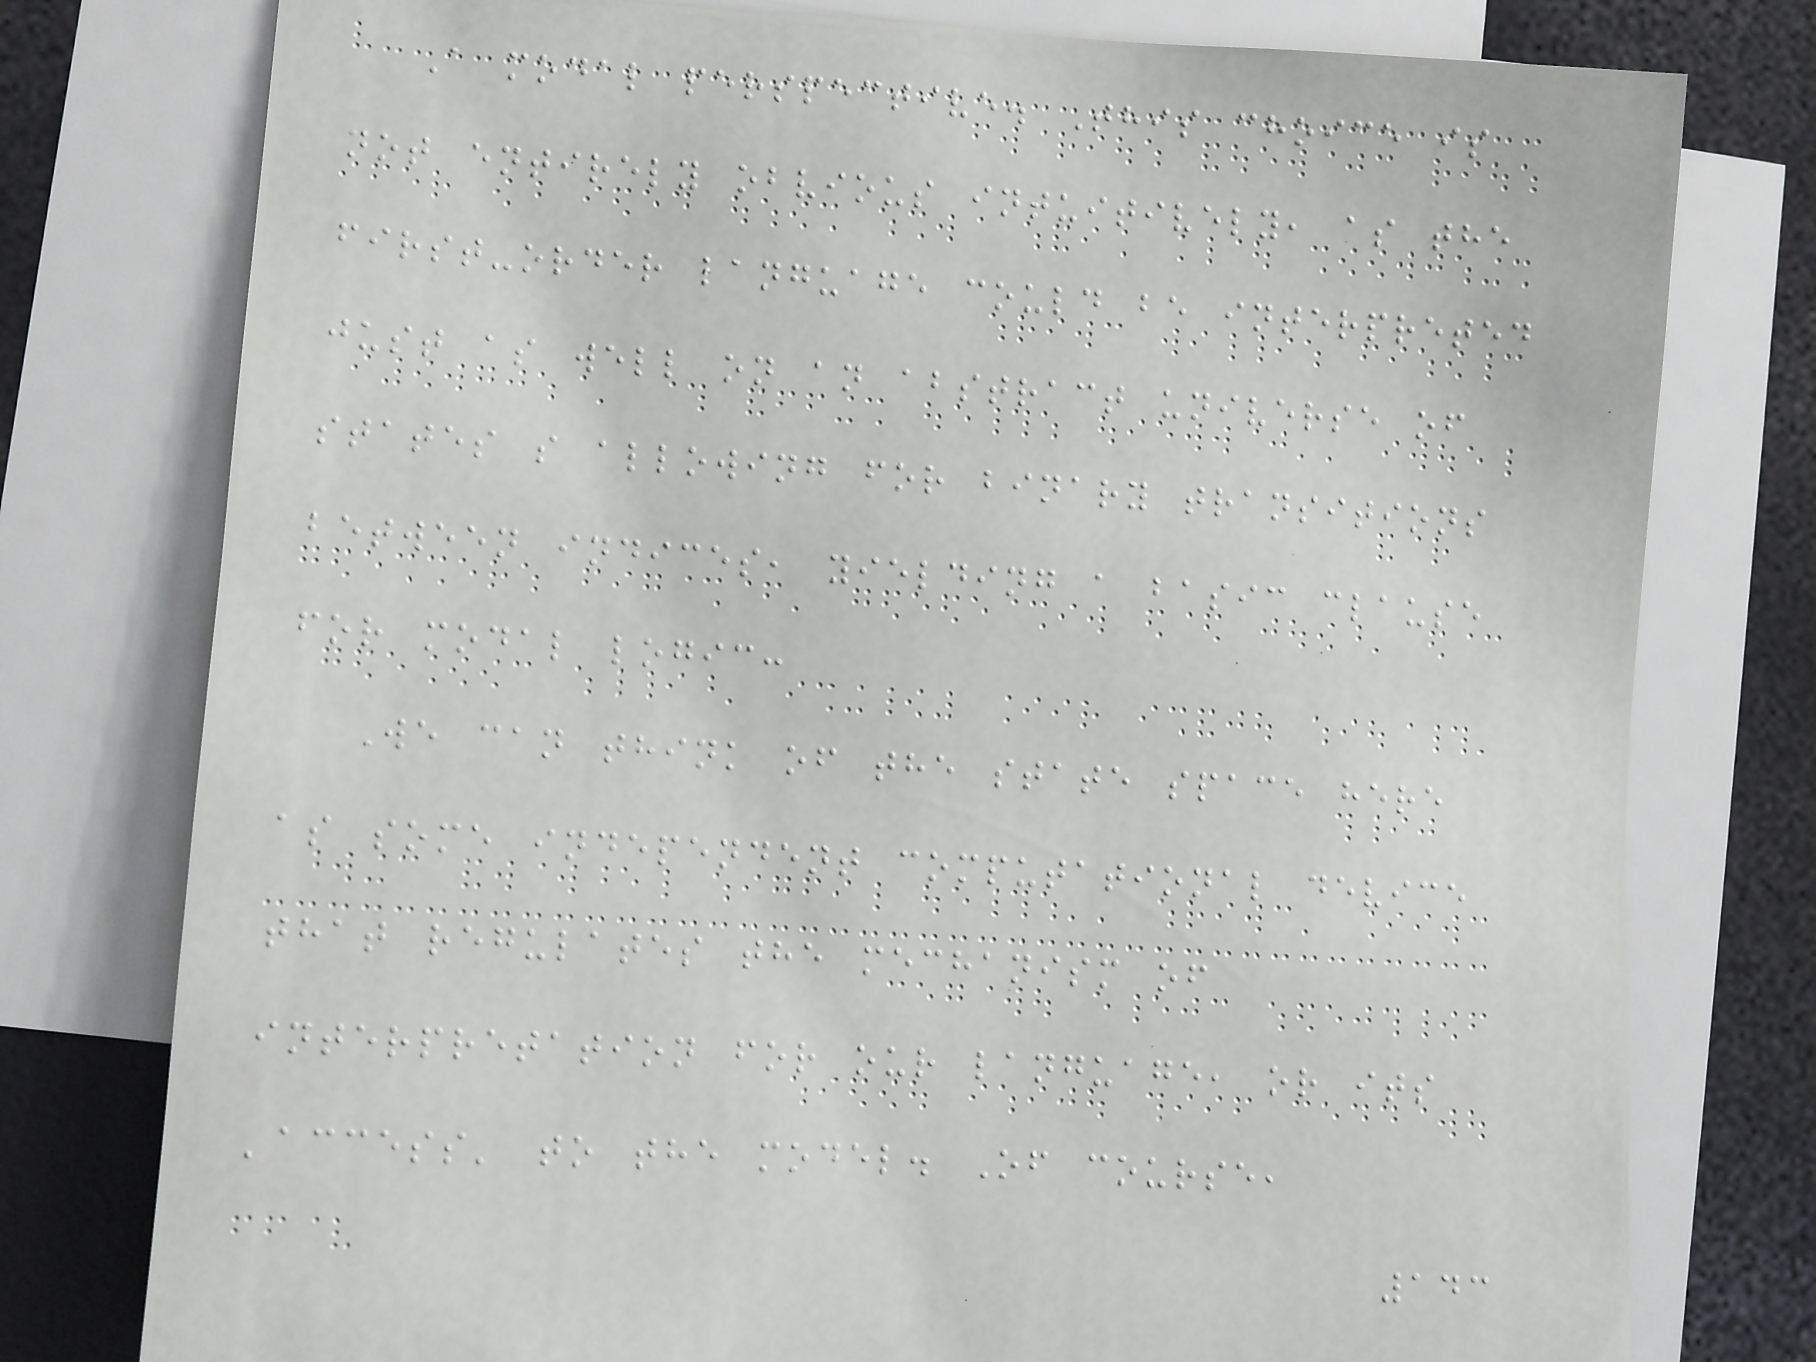A modal perspective. This choice is
not entirely obvious intuitively, as the
first-order language could be interpreted
just as well on an abstract universe of
states s allowing for binary transitions
between indices, yielding a basic clause
for modal logic:
We can think of the state space here
as some independent computational device
that regulates the mechanism of
interpretation for our language, or its
'access' to the model. Of course,
143
